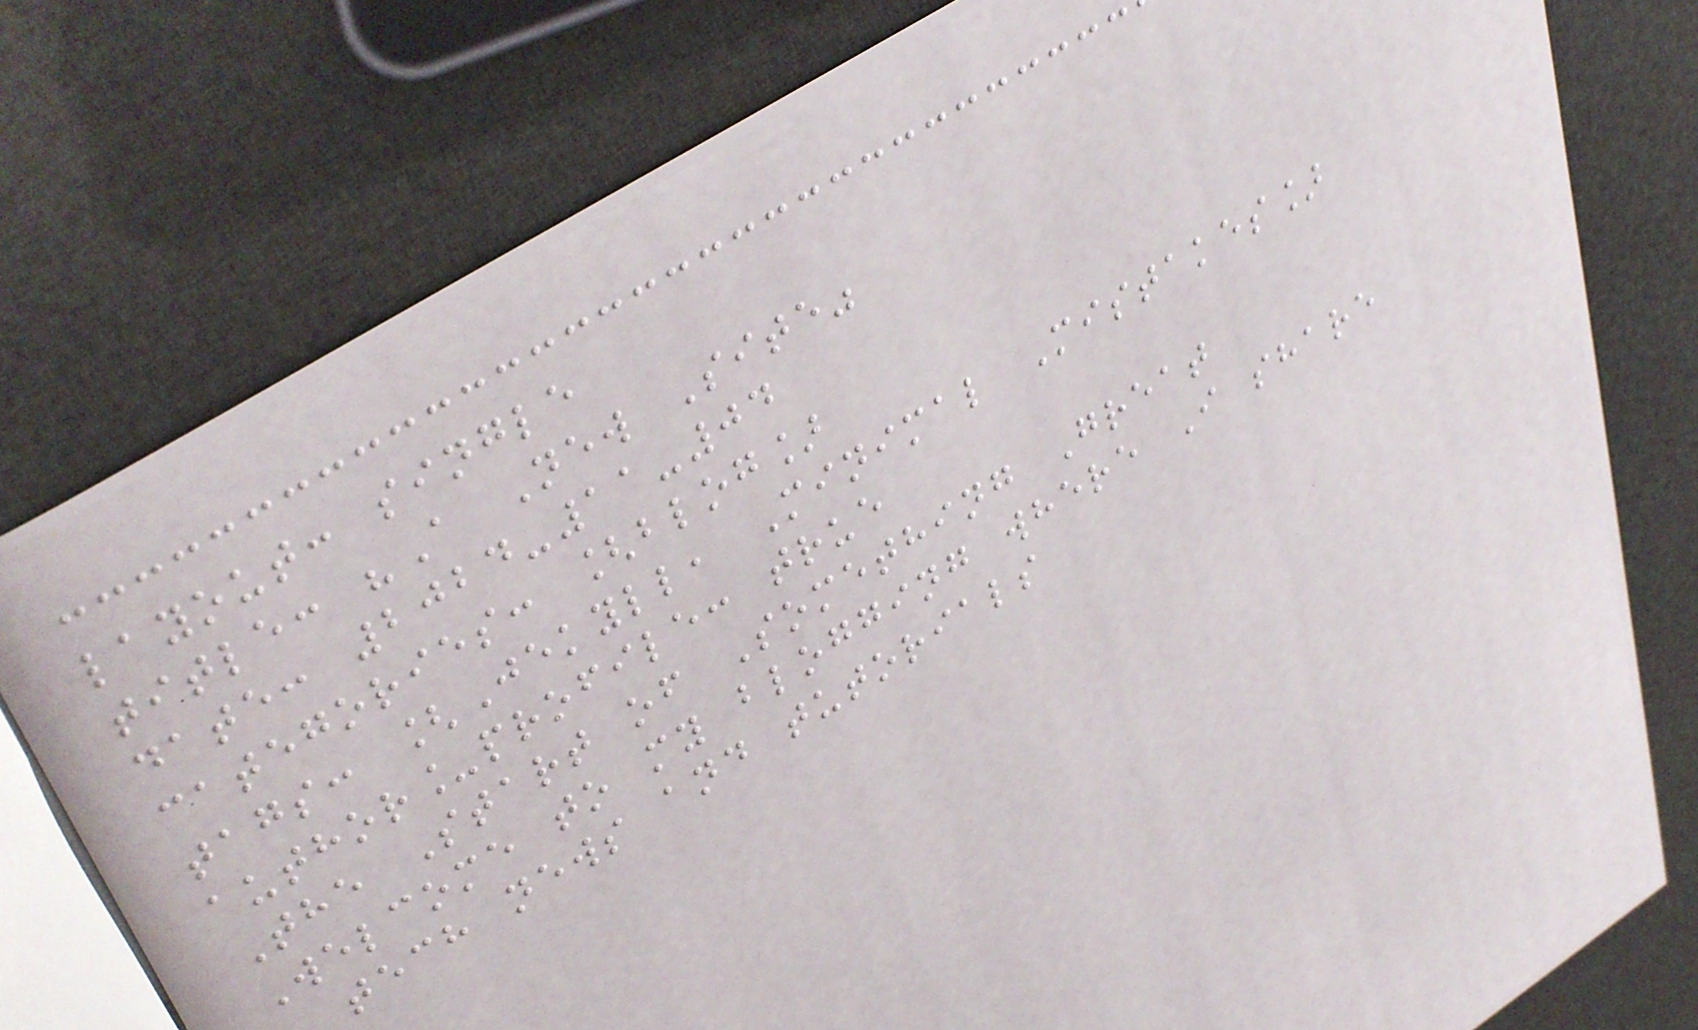layout: single
title: "A New Site"
date: 2024-11-04
categories: [blog]
tags: [Jekyll, Minimal Mistakes]
author_profile: true
The Start of Something Great
Welcome to my blogging where I share
tech news and tutorials
